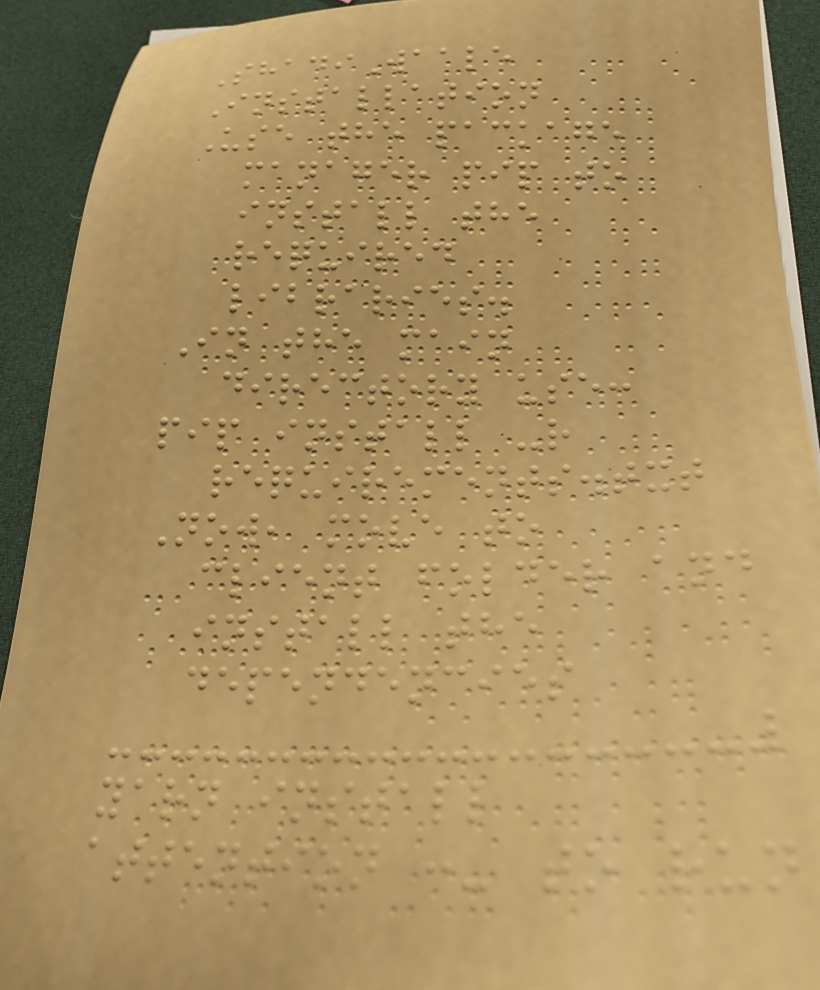ShadiWaale
Installation
Use the package
manager pip to
install the
required
libraries.
In the main
directory use:
pip install -r
requirements.txt
Now, move to
client folder and
install the
dependencies
yarn install
attention :- to run
